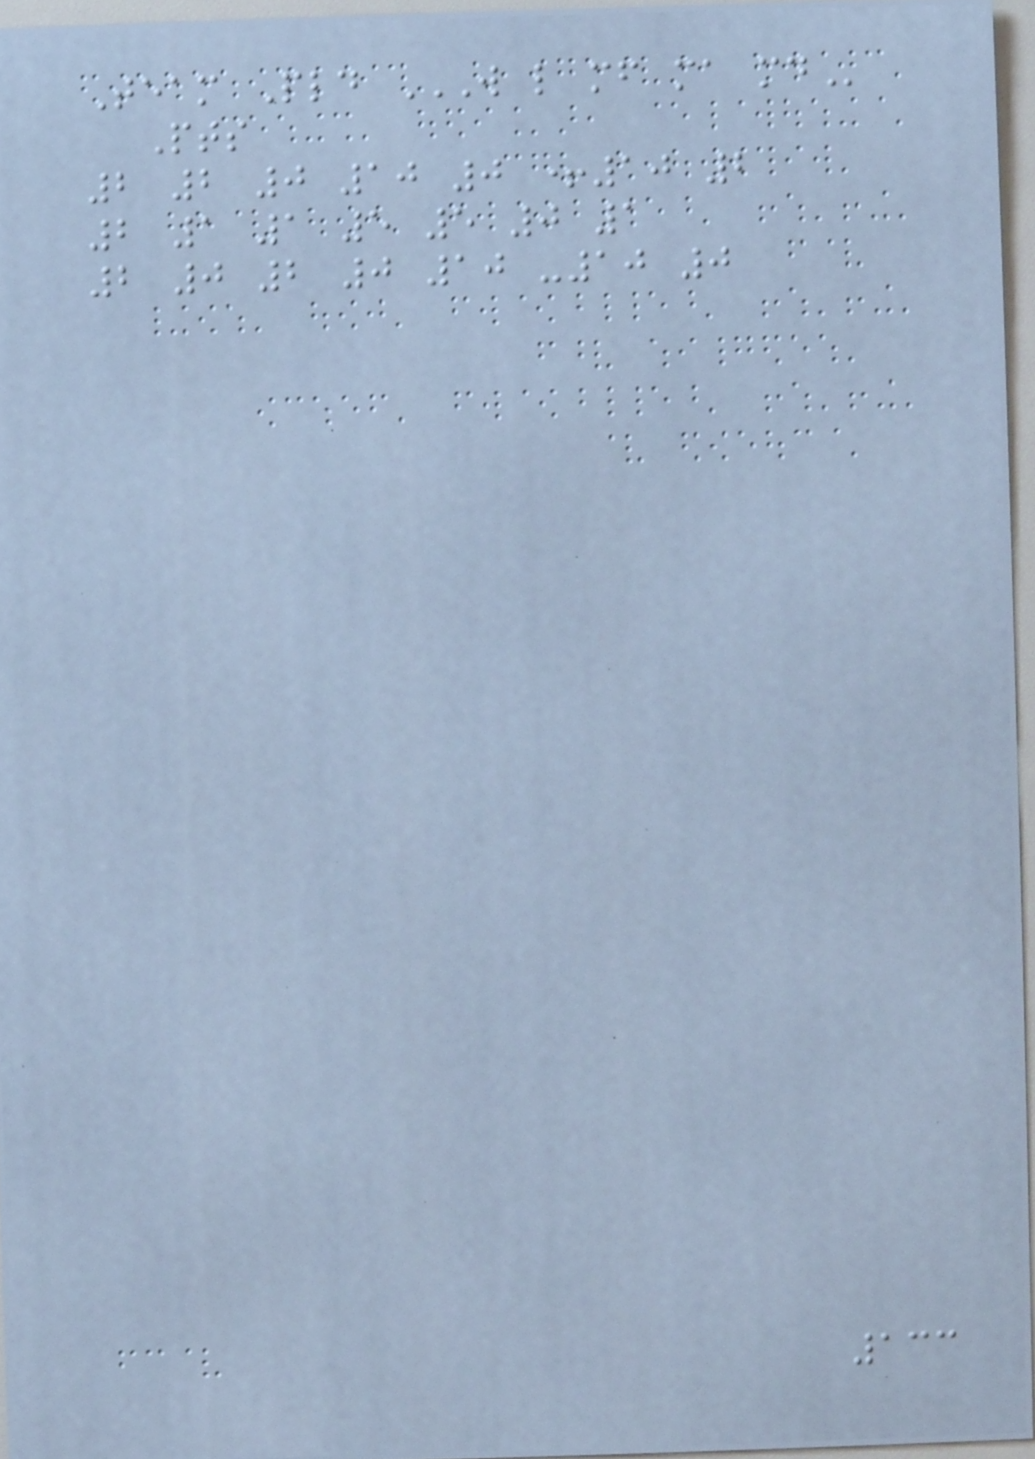Team Pld W L MF MA MD
Pts
2 2 0 10 0 +10 2
2 1 1 5 5 0 1
2 0 2 0 10 -10 0
133
